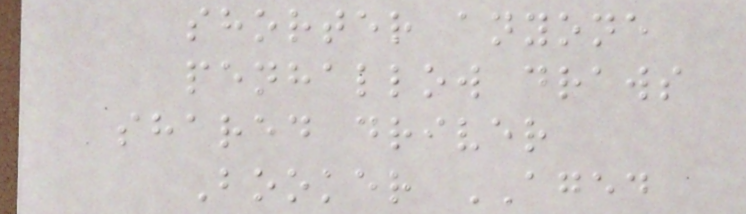shorter anyone
penhallow draws
shared driver
Booker AGED
